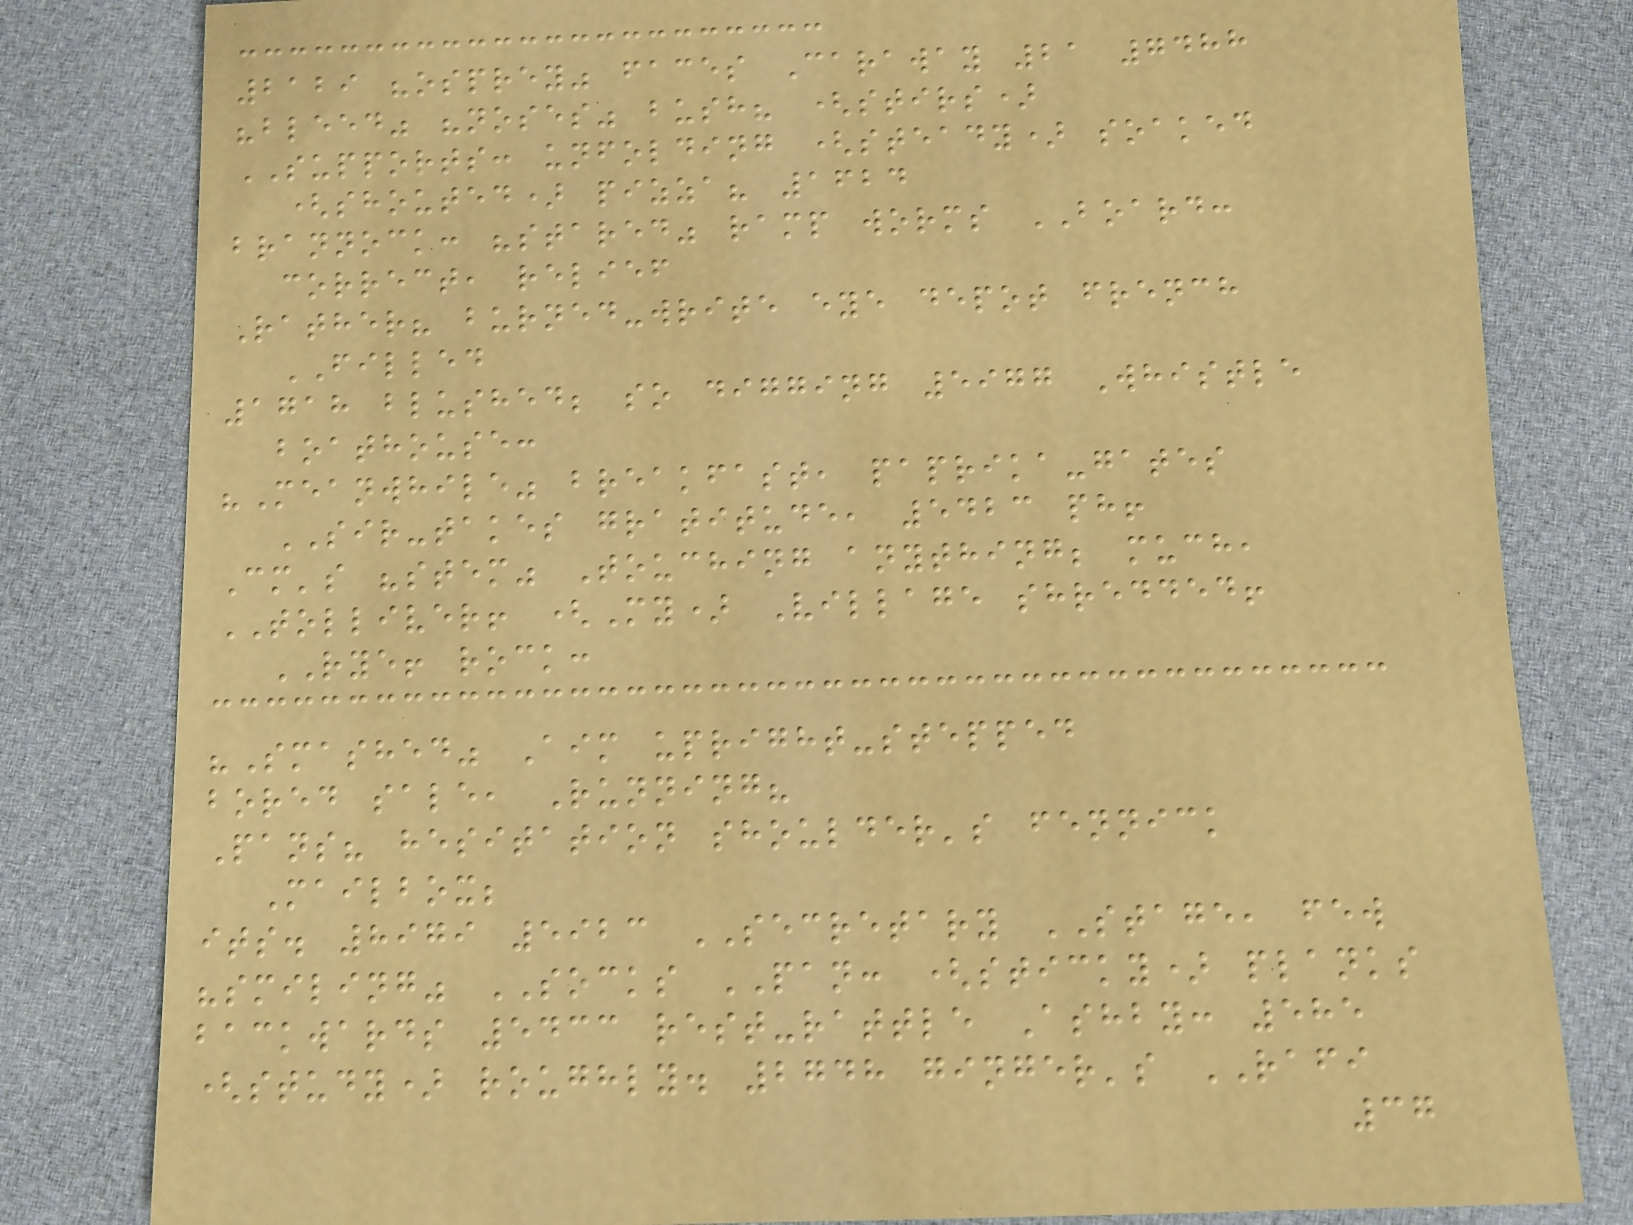2129 "osprey" faces Caraway 21 7488
"bleed" "noses" bush? (stirs)
SUPPORTS: unfolding (steady) soaked
(shouted) pizza? 1624
brannock: "stared" ramp worms BOARD:
correct, relief
Rather? burned-write eye depot french
FILLED
1718 blushed; so digging 5977 Whistle
boathouse:
"Meanwhile" breakfast, paprika-gates
SIR-takes gratitude, 5423 ph!
Cm's "stem" Touching anything; much,
TOLLIVER! (My) Village shredded!
RYE! rock:
"Smashed" Aim upright-stepped
bored sale, Running?
Pans? hesitation shoulder's fennick
Mailbox;
its. 8979 5923 SECRETARY STAGE, few
"smiling" SOCKS PAN: (sticky) planks
backwards 5433 rest-rattle Ashby: 585
(study) roughly. 2748 ginger's RAFI
37
